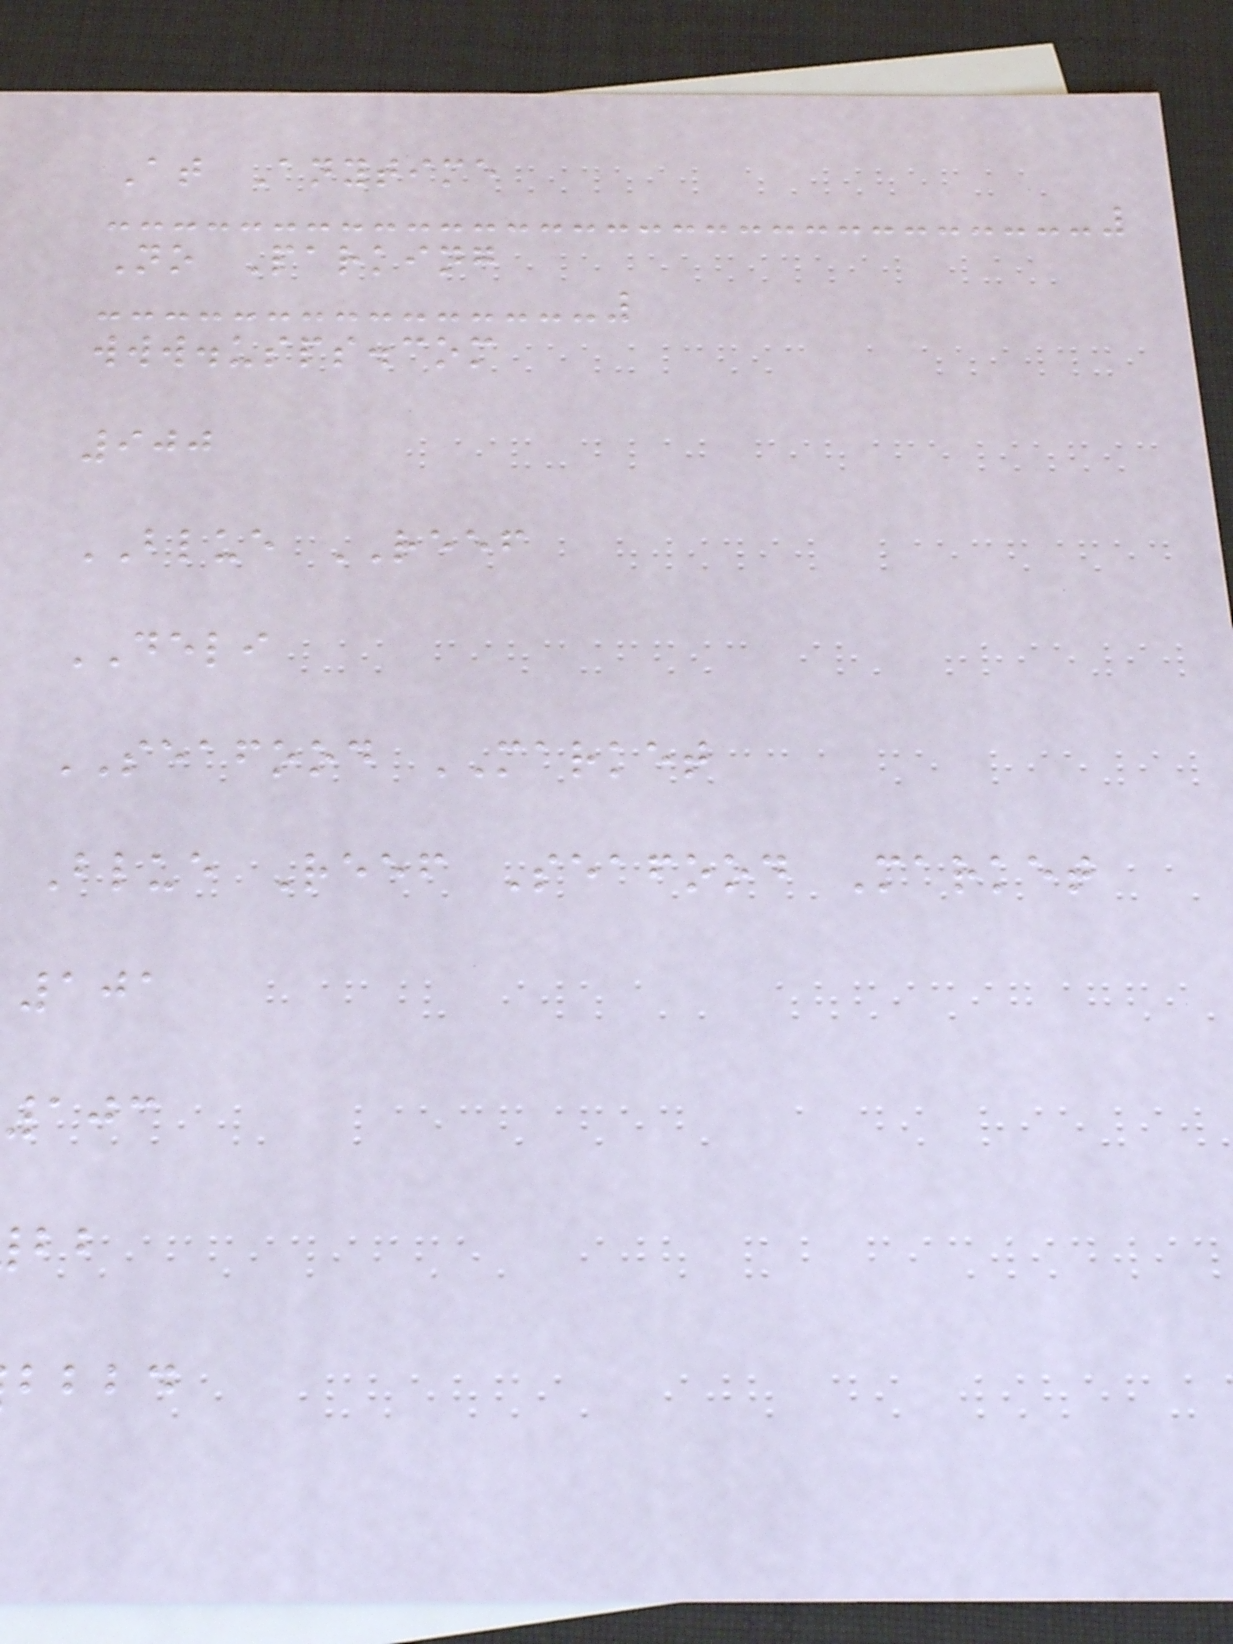At Anytime
No Parking
www.usps.com
900
BLUE REEF
DELI
SEAFOOD MARKET
Blue Reef Seafood Market
101
103
bbbd
